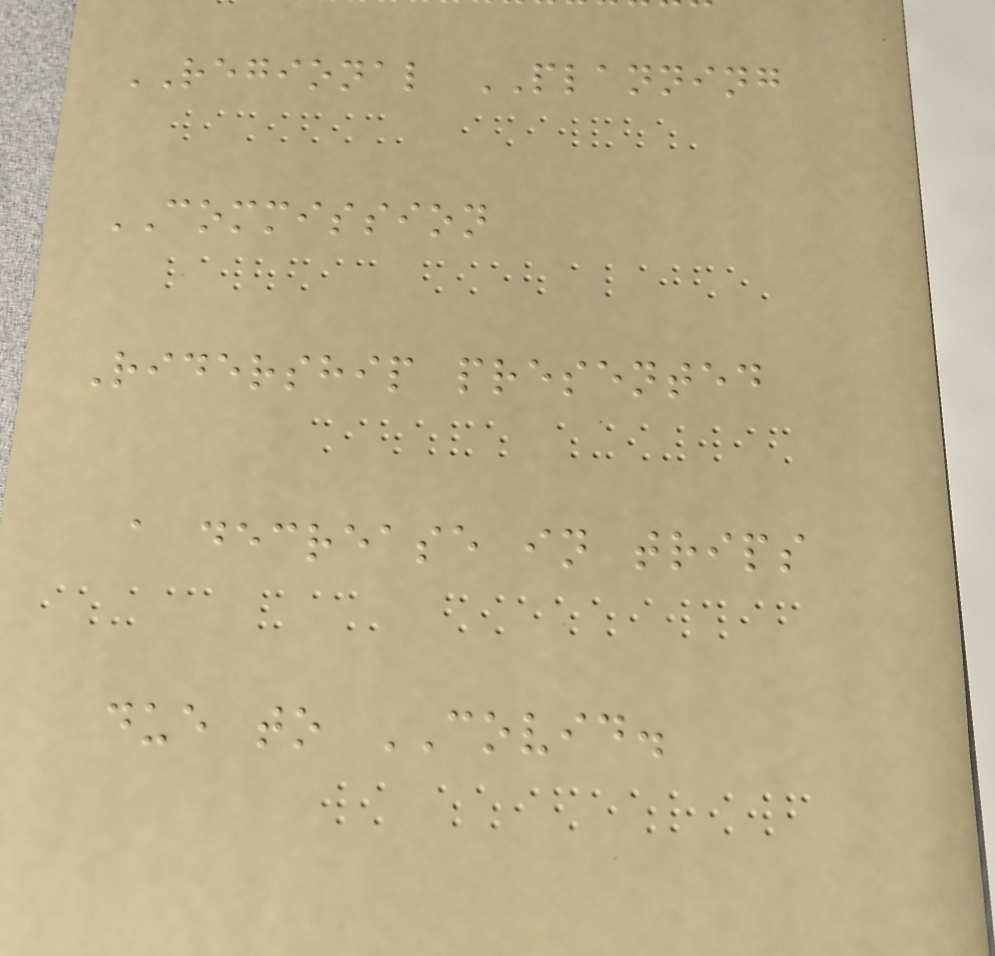REGIONAL PLANNING
COMMISSION
Ridership presented
a decrease in trips
due to COVID.
